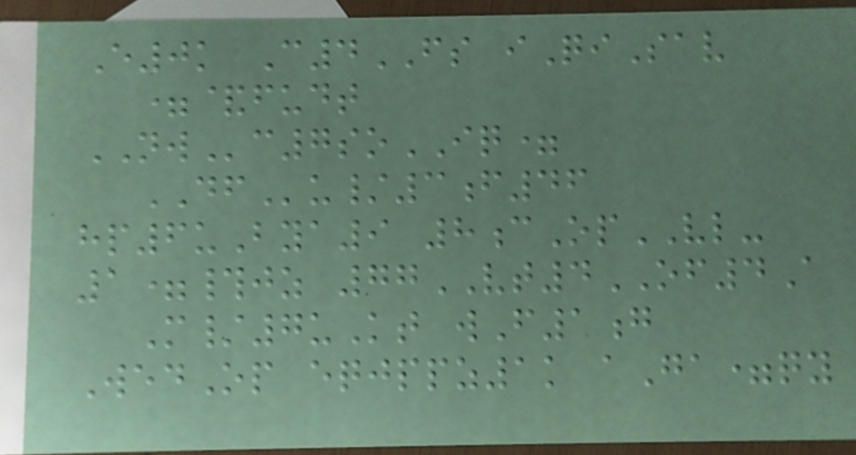E0k C4FS iQiSav
=&fudt
NWc7soIQ=
DFu/3f46
hp6uBya9 8cOpVL-
1=#jz 77VT4OF4A
M/7uKt wF1g
WedOp eqjppz1k aGa=qy
